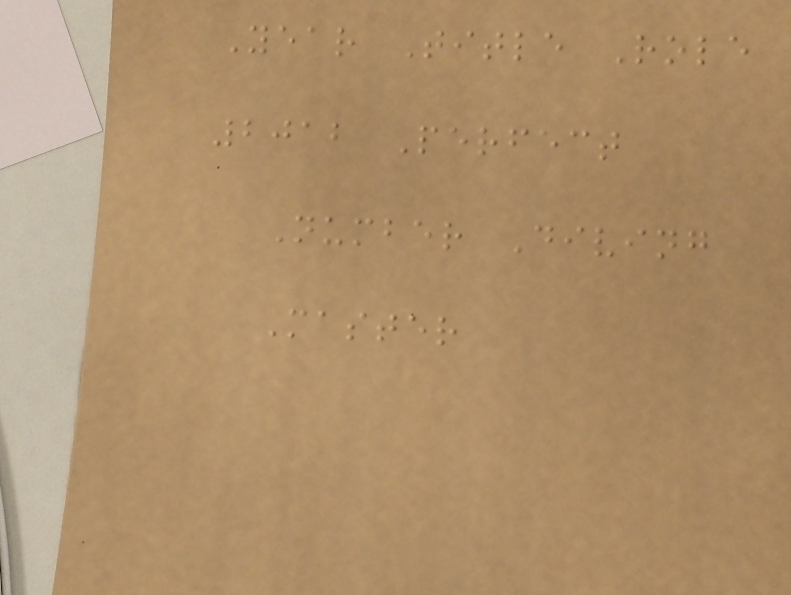Year Title Role
2012 Perfect
Number Diving
Master
